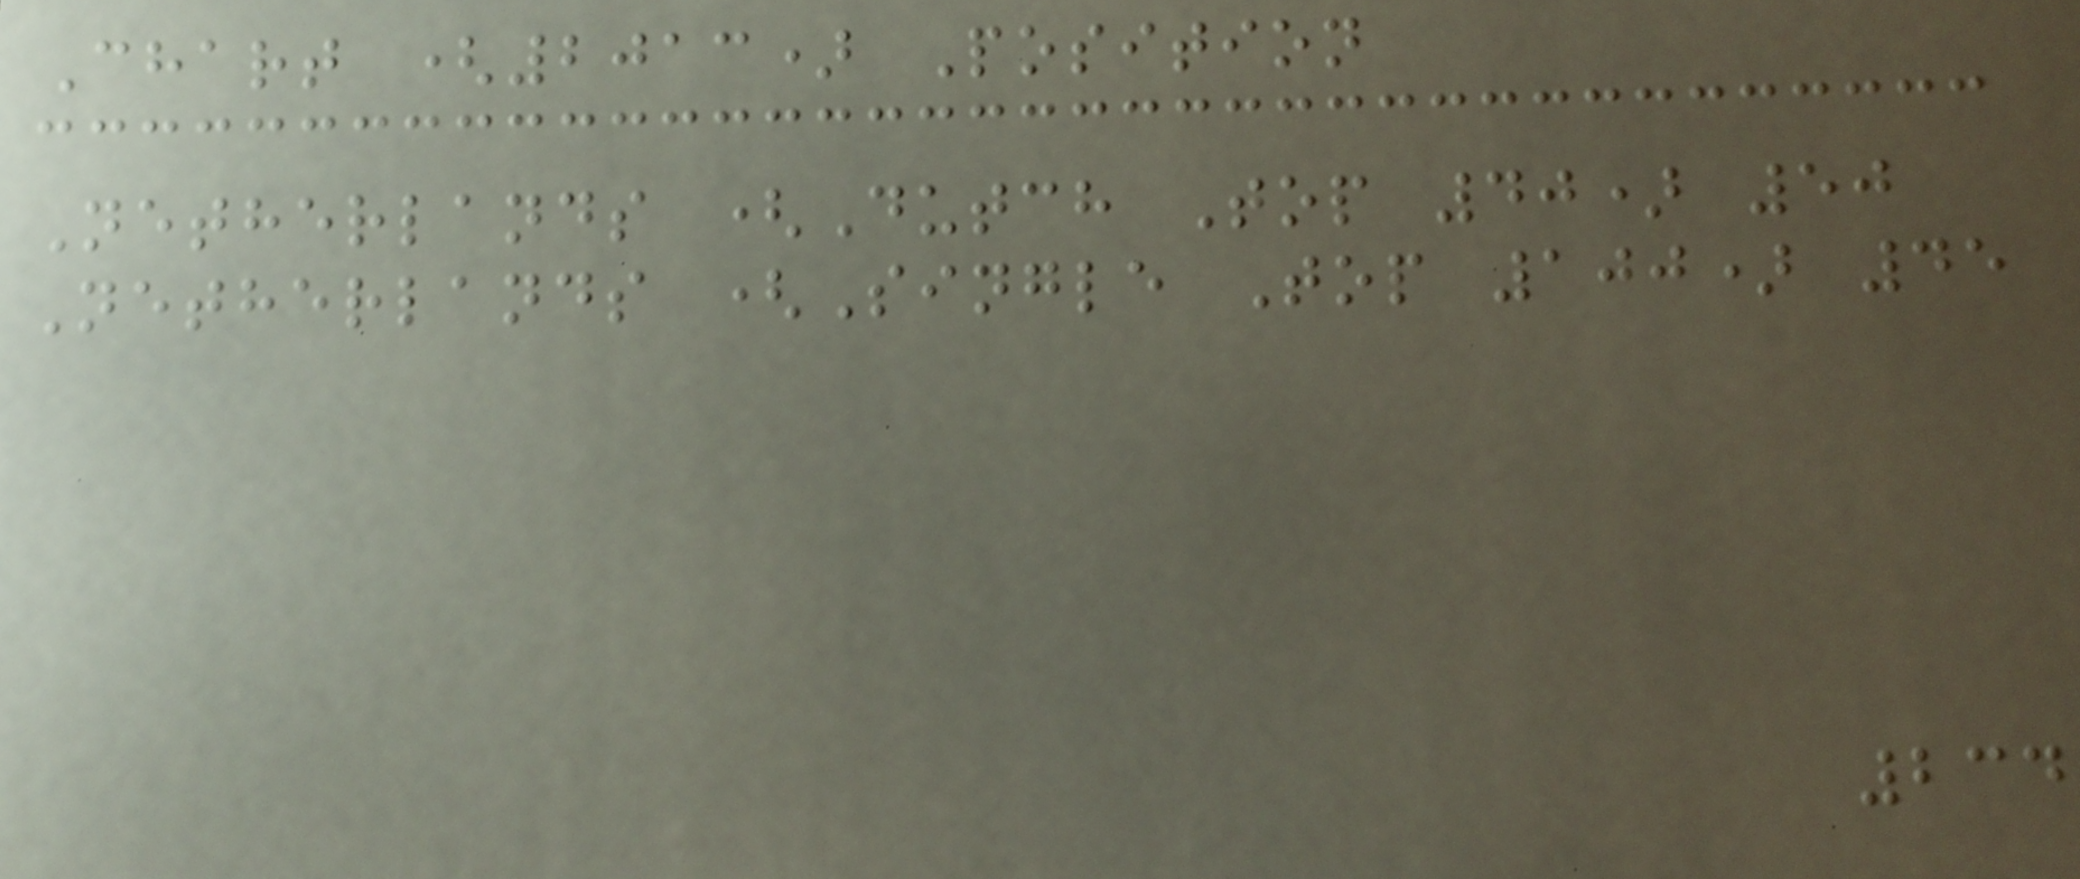Chart (2013) Position
Netherlands (Dutch Top 40) 50
Netherlands (Single Top 100) 45
234
